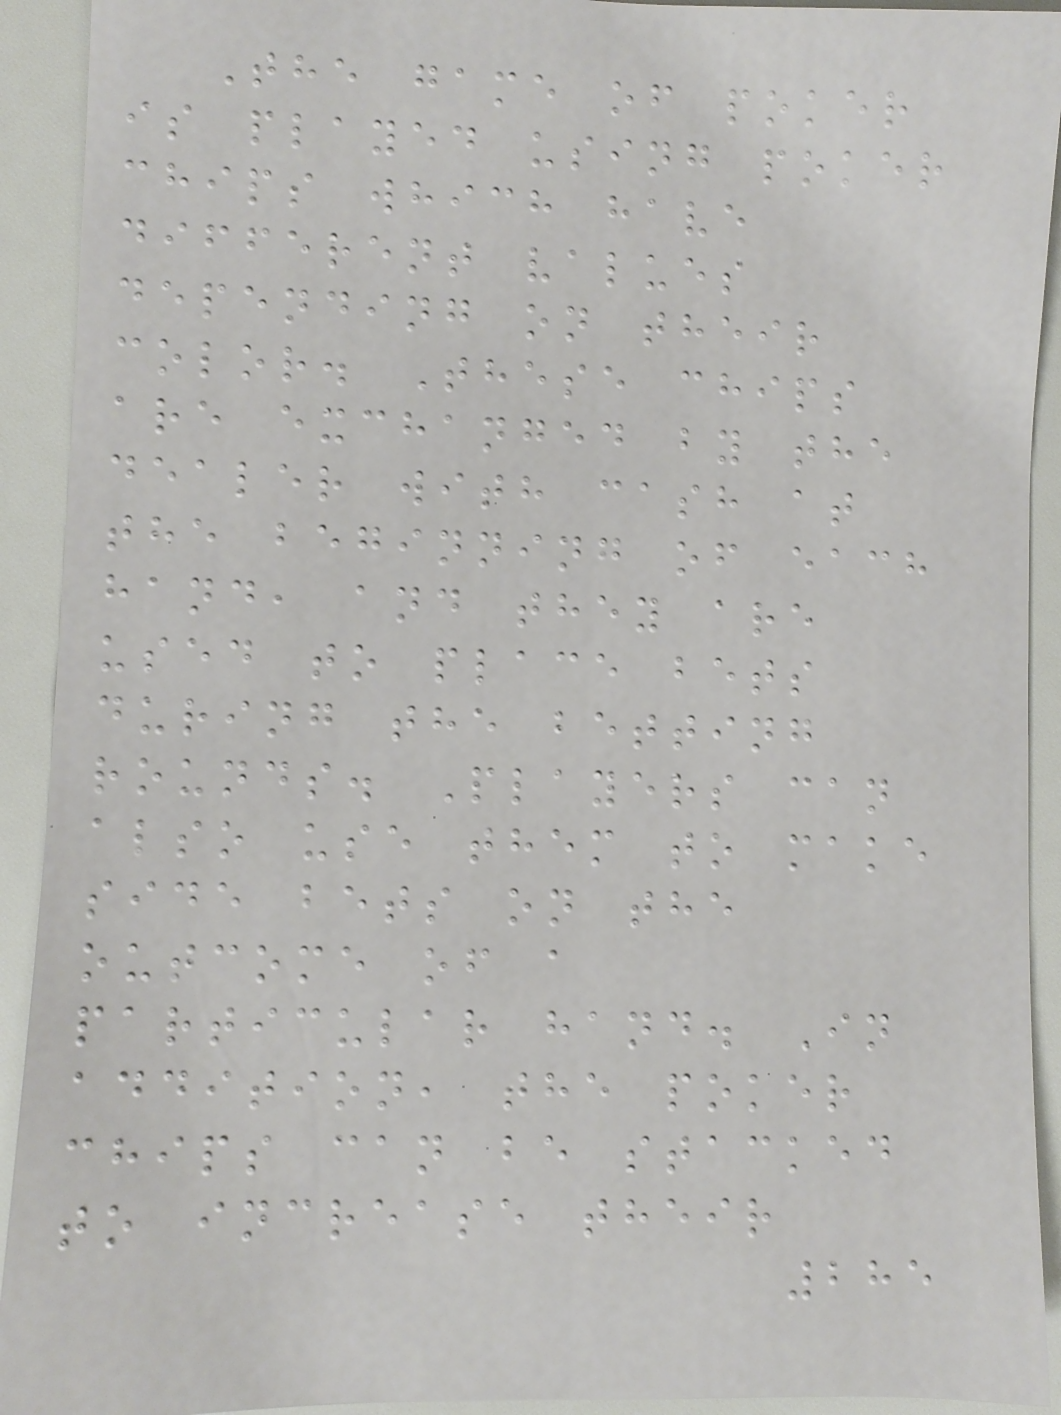The game of poker
is played using poker
chips which have
different values
depending on their
color. These chips
are exchanged by the
dealer with cash at
the beginning of each
hand, and they are
used to place bets
during the betting
rounds. Players can
also use them to make
side bets on the
outcome of a
particular hand. In
addition, the poker
chips can be stacked
to increase their
285
